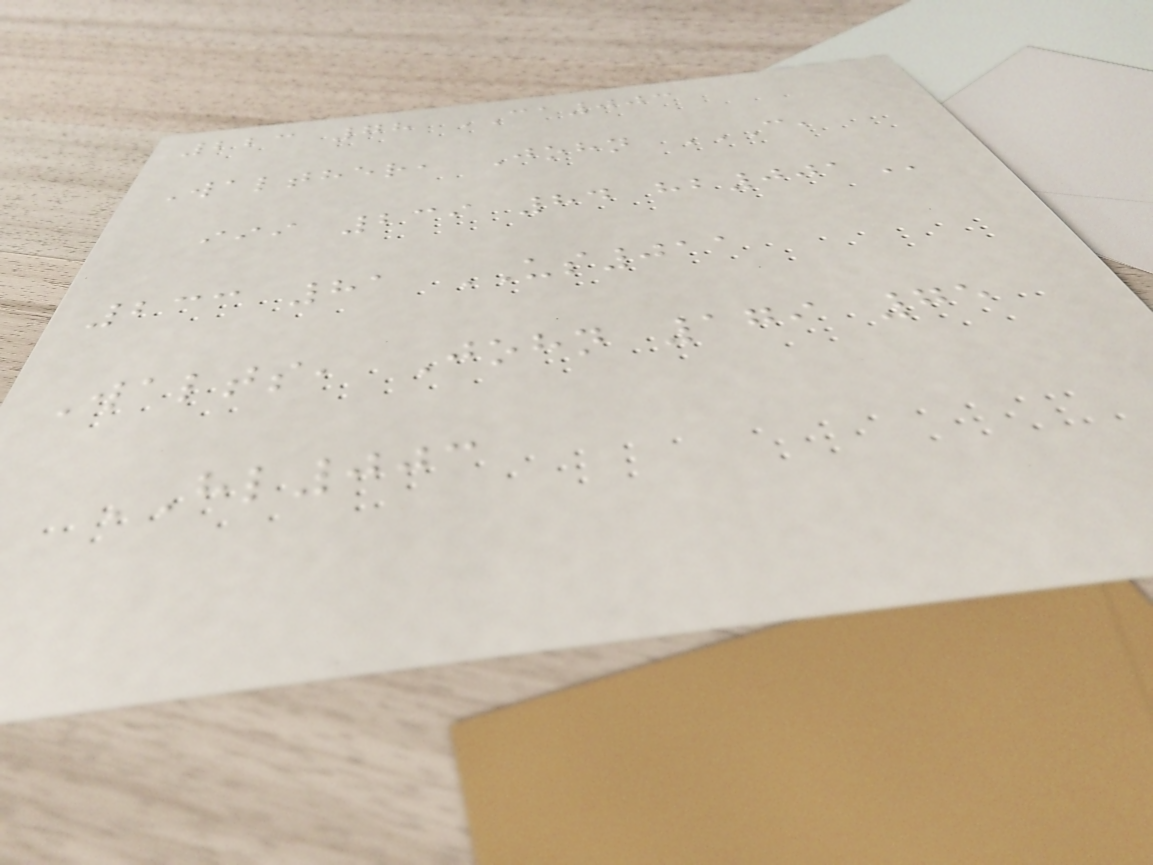223 78 CA003
Walther, John C,
III 239 84 HB001
233 81 US011
Walts, John 179 75
HL003
